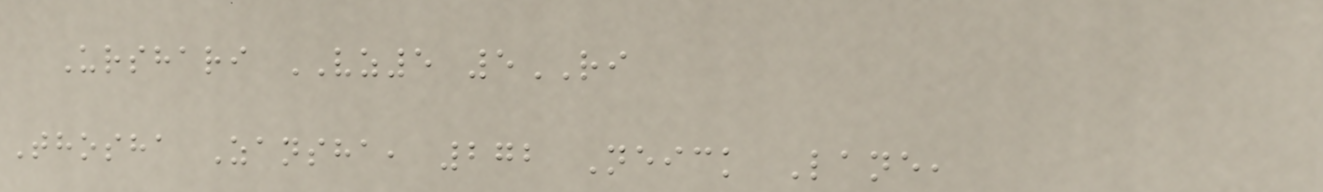Urshari VZ5 5RI
Thosha Zansha, 272 Neick Lane,
